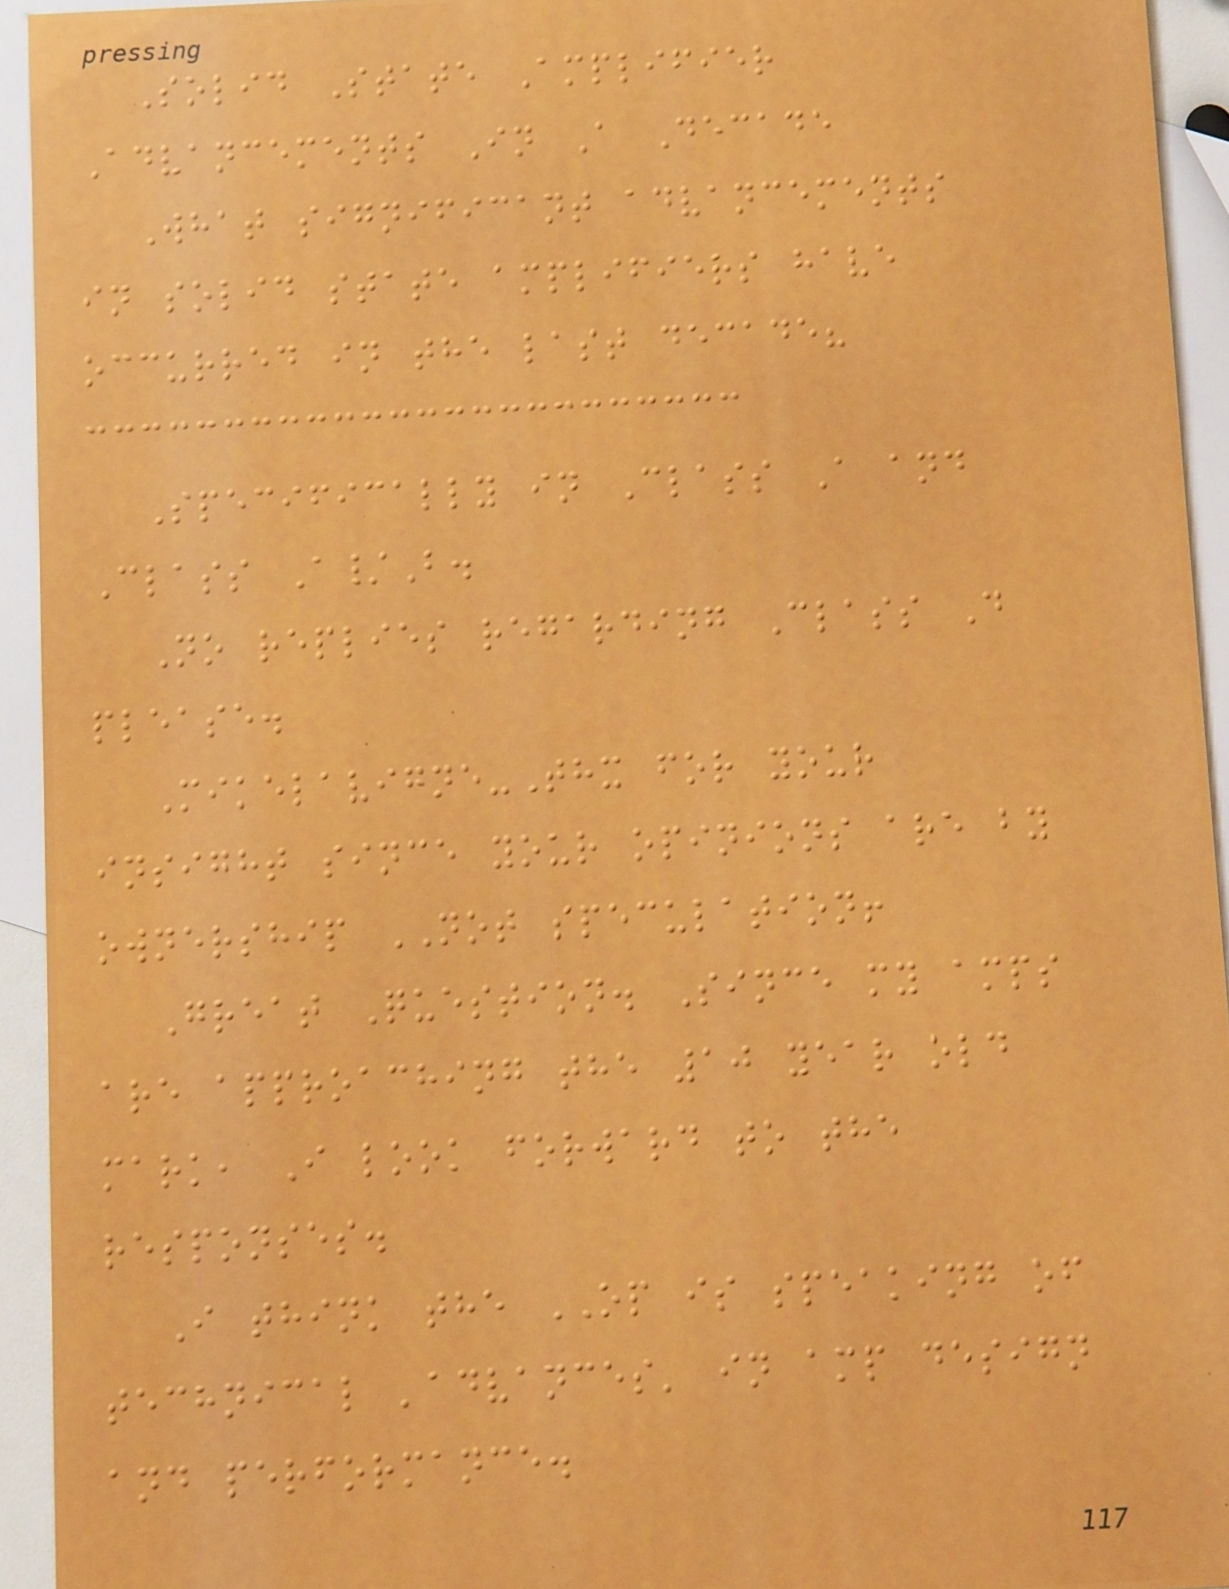Solid State Amplifier
Advancements In A Decade
What significant advancements
in solid state amplifiers have
occurred in the last decade?
Specifically in Class A and
Class A/B.
No replies regarding Class D
please.
Mikelavigne-Thx for your
insight since your opinions are by
ownership NOT speculation!
Great Question. Since my amps
are approaching the 10 year old
mark, I look forward to the
responses.
I think the OP is speaking of
technical 'advances' in amp design
and performance.
